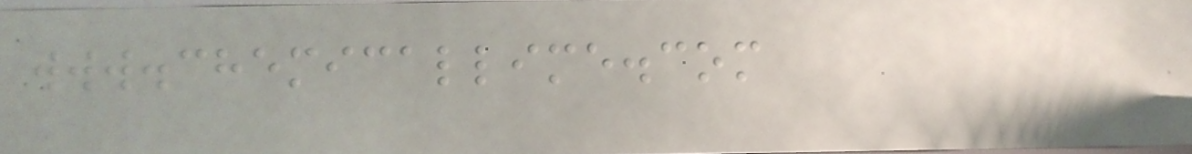www.chemicallime.com
